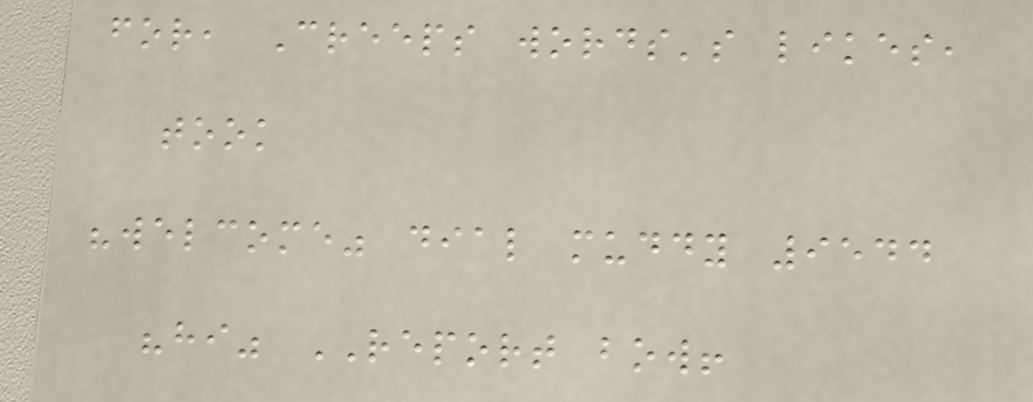for, Creeps words's likes,
took
"welcome" dial muddy 9544
"hi" REPORT bow!
